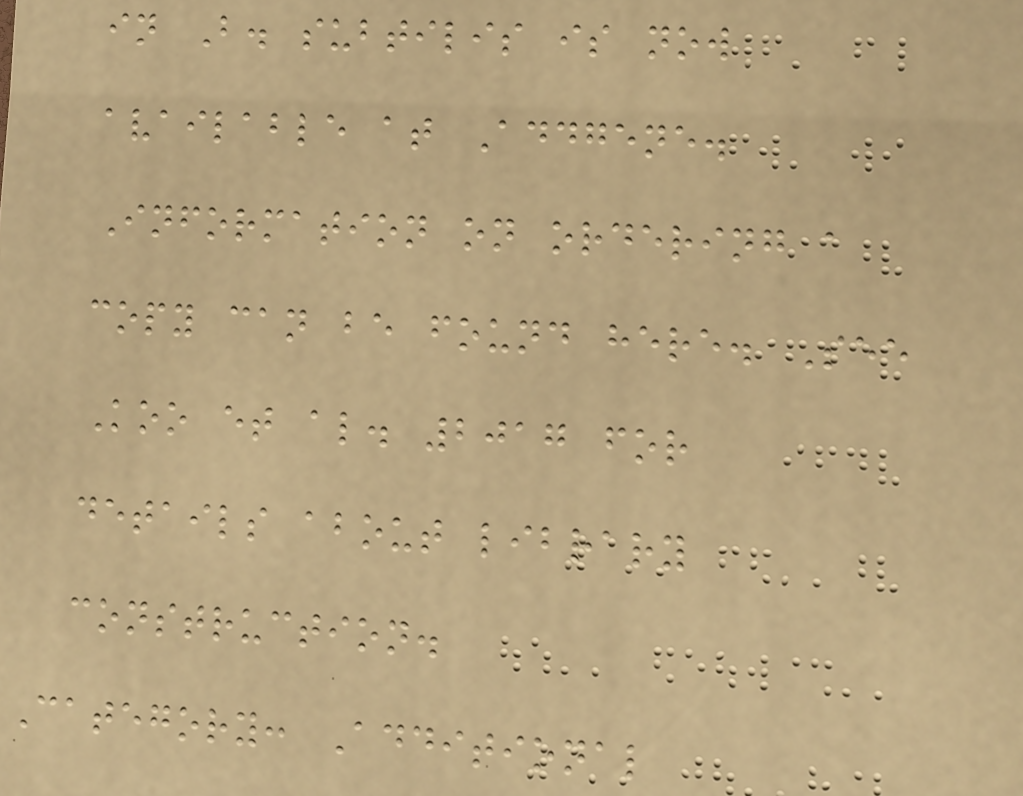in B. subtilis is now
available at Addgene.
Information on ordering a
copy can be found here. See
Koo et al. 2017 for
details about library
construction.
Category: Additional
